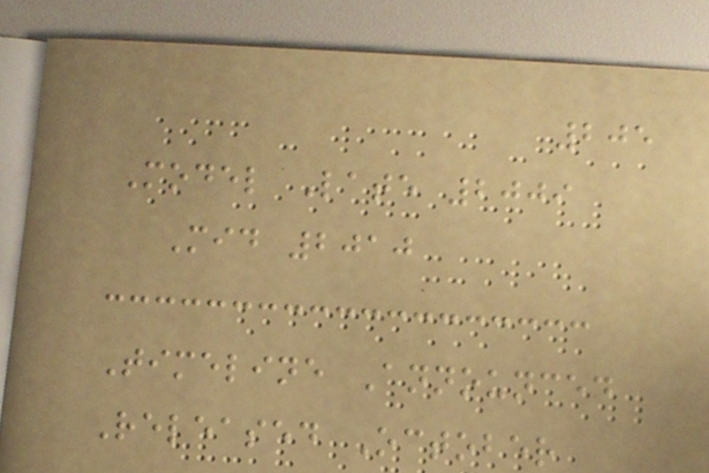205
Model Late 2009
Mid 2010
Timeline Announced
Released October
